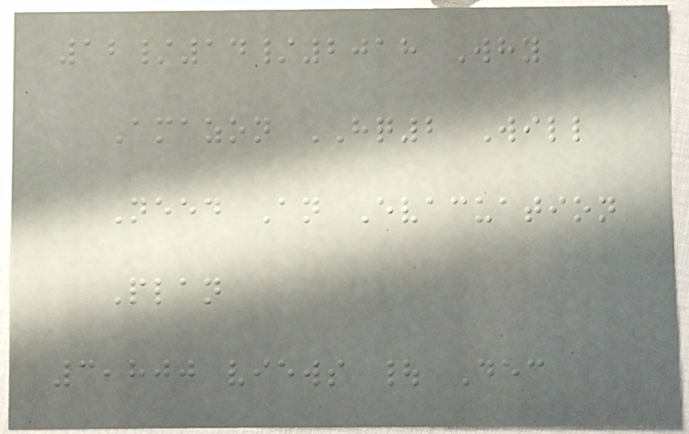12/14/2018 Why
Amazon HQ2 Will
Need An Evacuation
Plan
3,800 views | Dec
